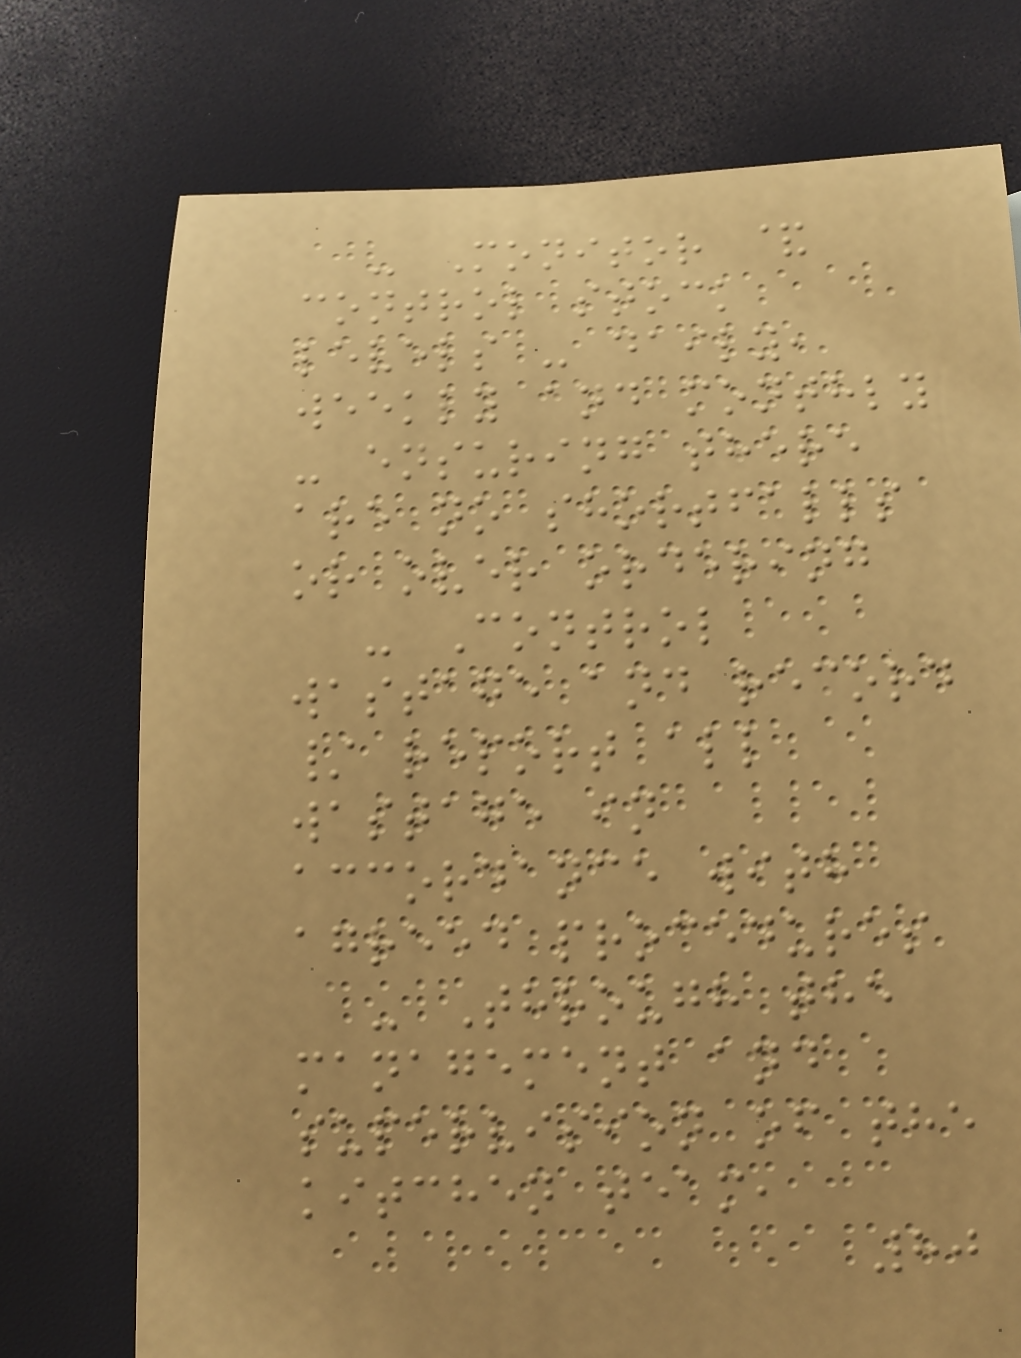- Monitor &
control stock
levels - daily,
weekly and monthly
- ensuring there
are no shortfalls
or over ordering
- Control
wastage and record
/ report all
wastage in
accordance with
agreed procedures
- Through the
management and
supervision of the
kitchen team,
80
